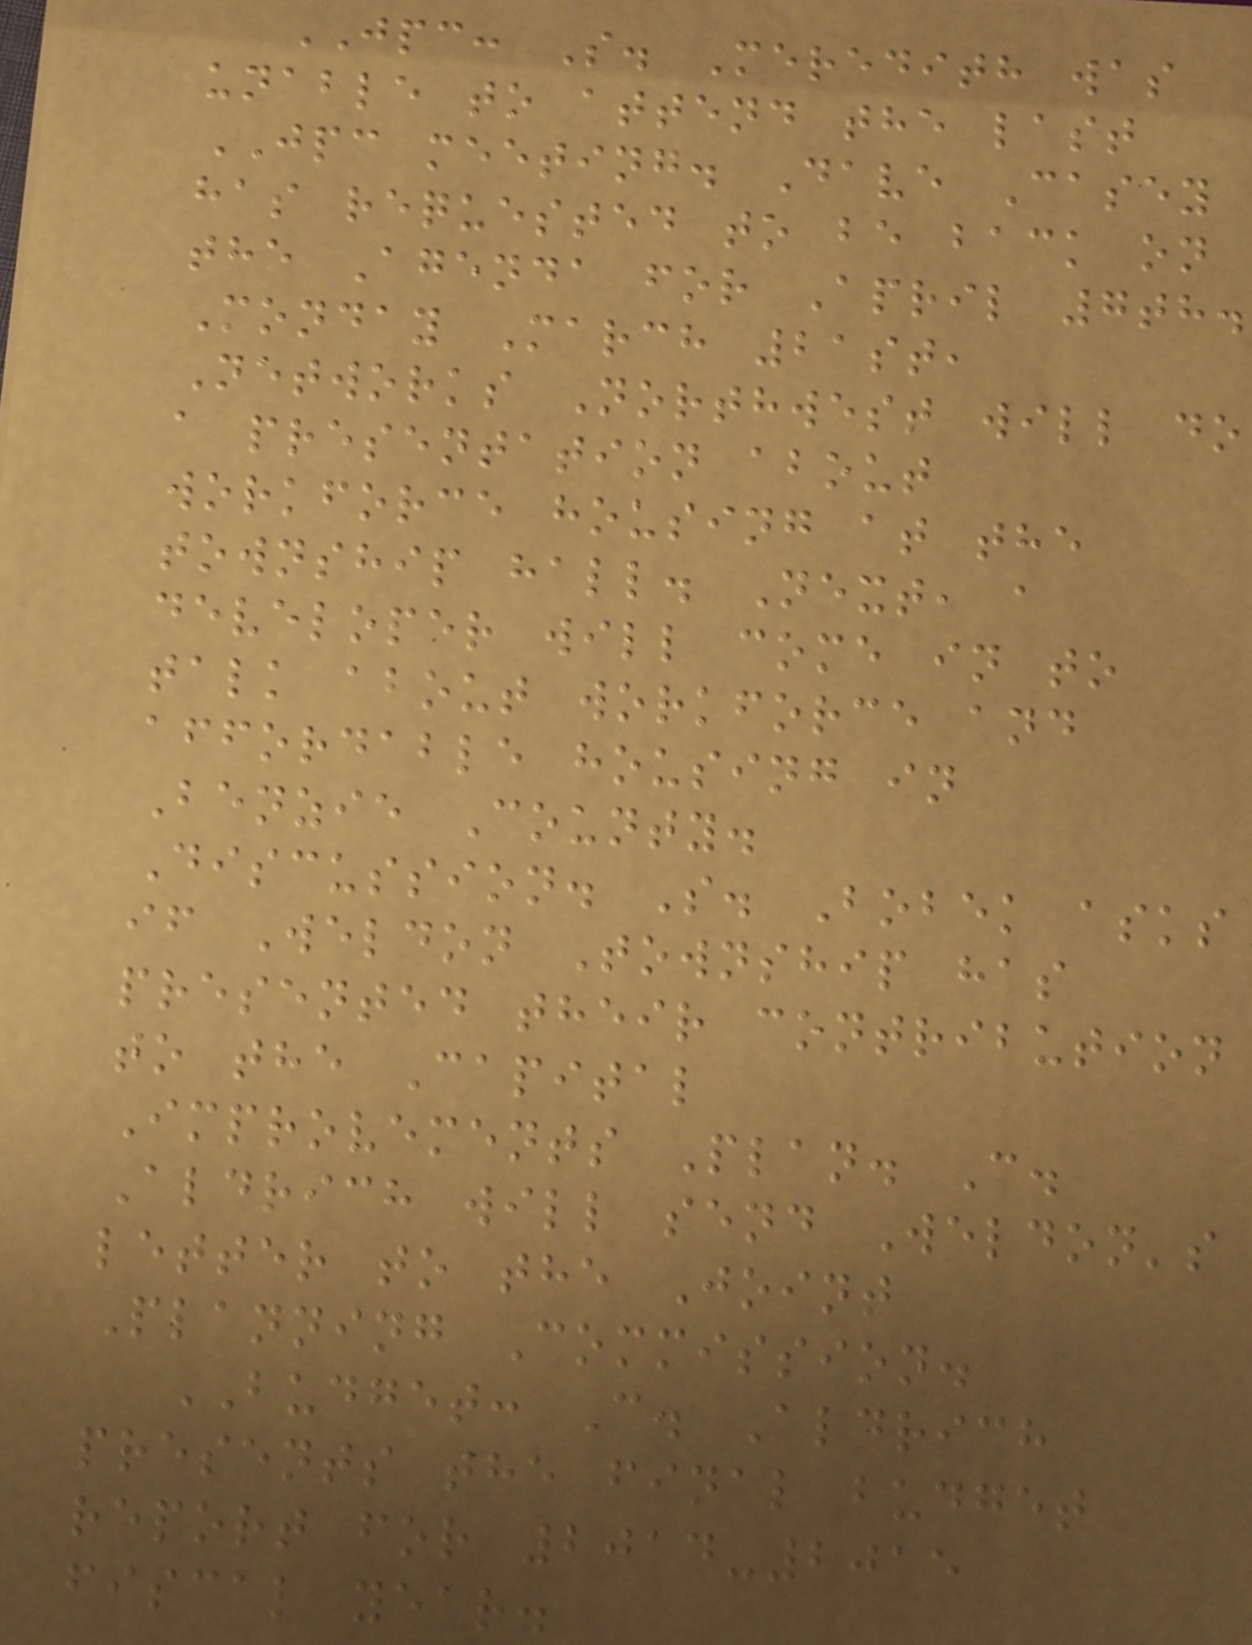JPC: S. Meredith was
unable to attend the last
JPC meeting. Dave Casey
has requested to be back on
the Agenda for April 7th.
Monday March 21st,
Networks Northwest will do
a presentation about
workforce housing at the
township hall. Next, a
developer will come in to
talk about workforce and
affordable housing in
Benzie County.
Discussion. S. Bobek asks
if Weldon Township has
presented their contribution
to the Capital
Improvements Plan. C.
Aldrich will send Weldon's
letter to the Joint
Planning Commission.
BUDGET: C. Aldrich
presents the final budget
report for 2014-2015
fiscal year.
